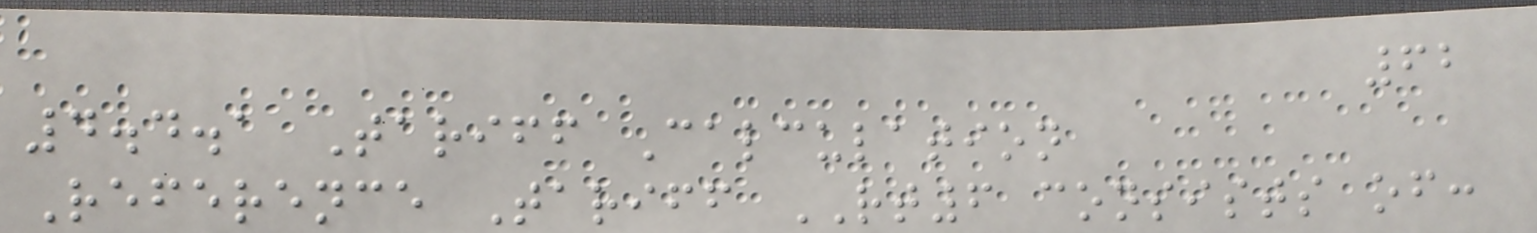62
4.4.1 Tariff Calculation
Reference Tariff RT6 consists of:
